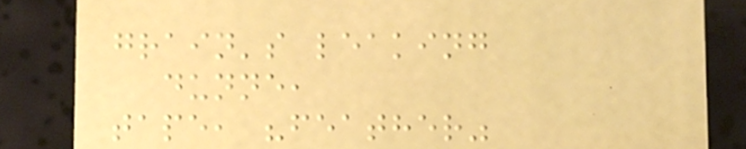grain's leaking
dunne,
tape, "feather"
